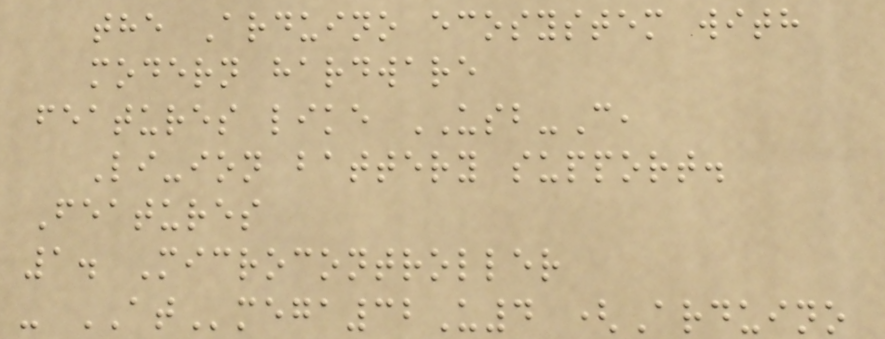the Arduino ecosystem with
modern hardware
features like USB-C,
Li-ion battery support.
Features
1. Microcontroller
- ATmega32U4 (Arduino
